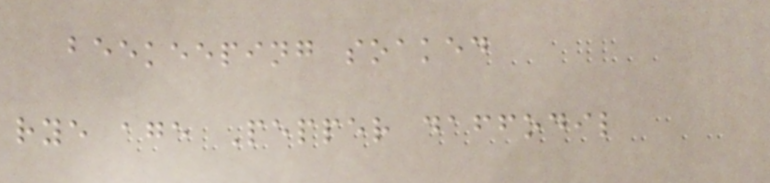beekeeping soaked
rye age Pepper daffodil
